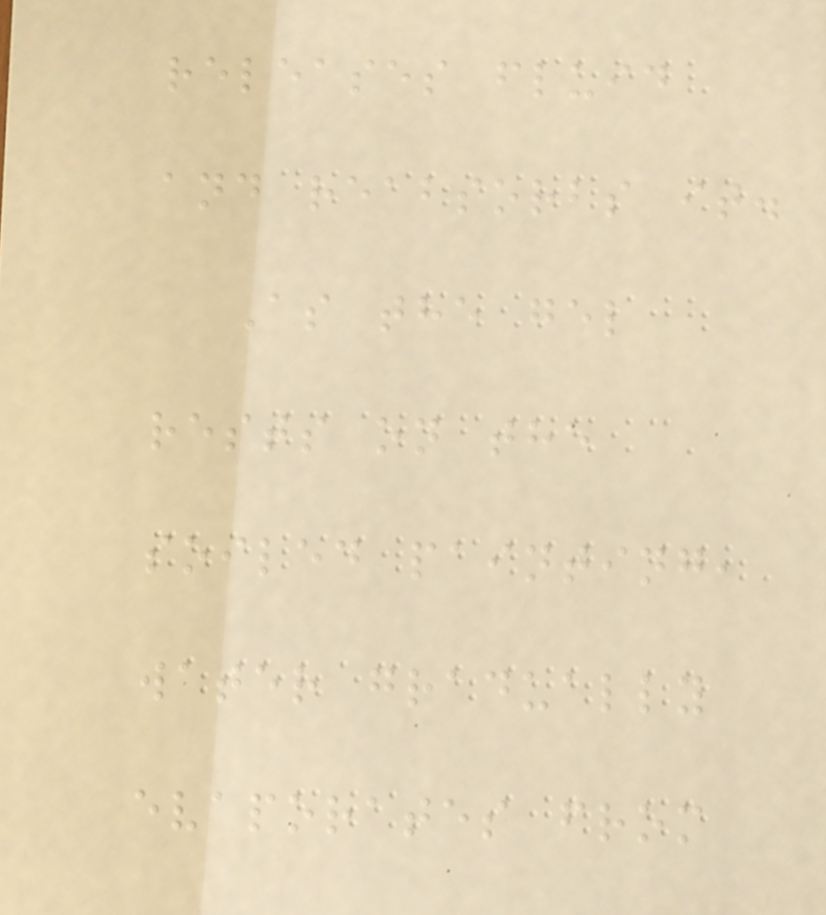releases fluid
and reabsorbs it.
As the gel
rests on the
soiled painting,
water gradually
evaporates from
